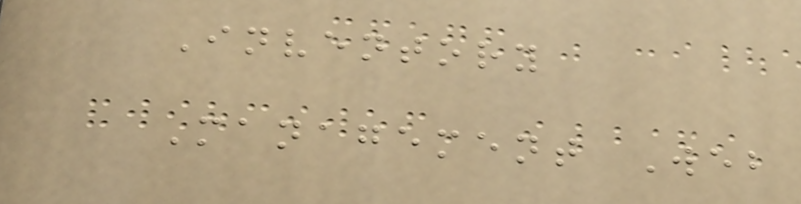Inventory
Management Web
